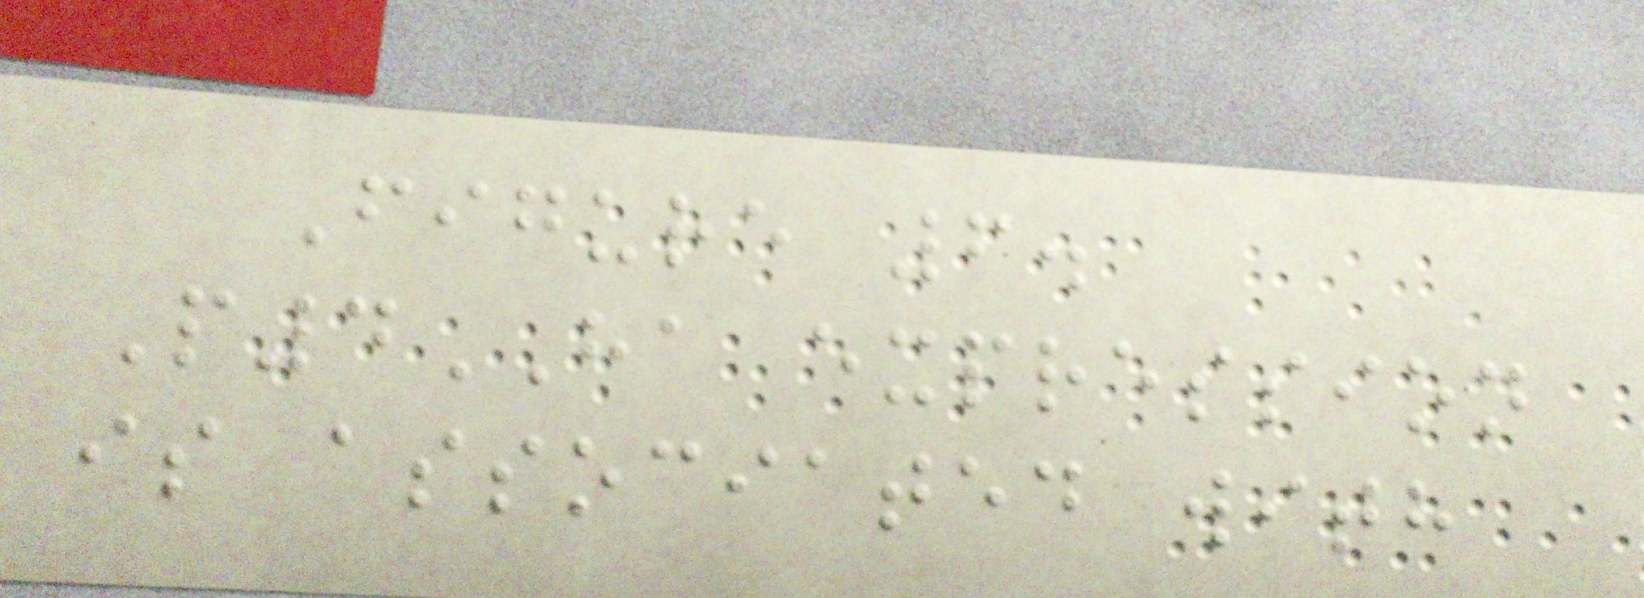Figure 6.
P4HA expression
is associated with
